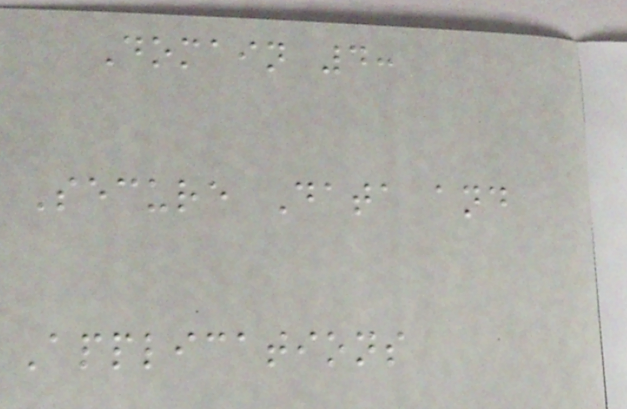Domain 4:
Secure Data and
Applications
